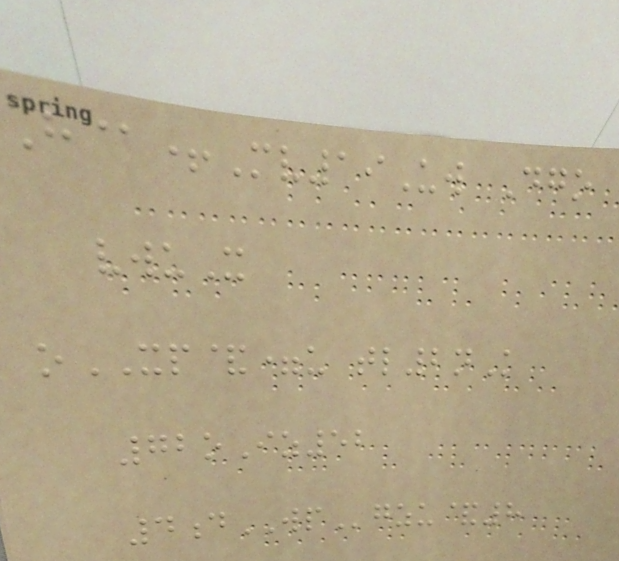H@+Mv19Uw Dgo
vwuX
oXP&=u tl2nK
72oIz52
4dWPgzu&8
